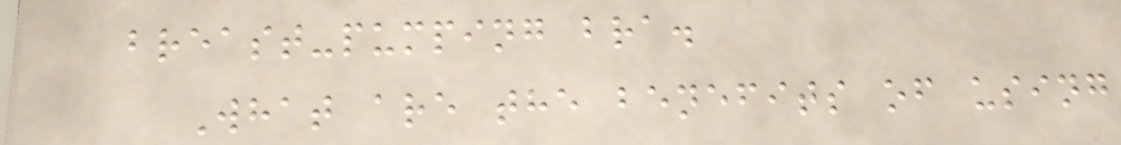breast-pumping bra.
What are the benefits of using
